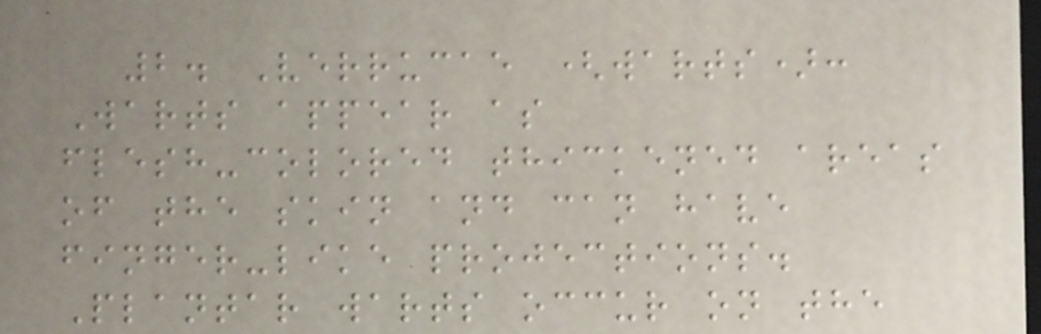2. Verrucae (warts):
Warts appear as
flesh-colored thickened areas
of the skin and can have
finger-like projections.
Plantar warts occur on the
